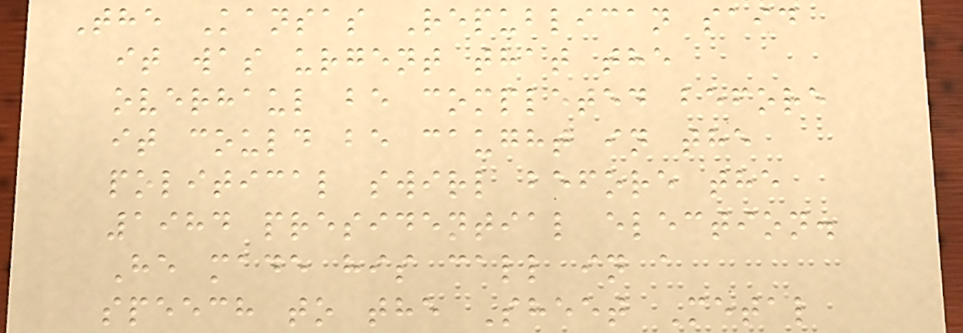The Kansas Republican said
it was urgent that the
overhaul be completed before
it could be caught in the
political swirl before the
1984 presidential election.
He made his call in a
speech to the Sheet Metal
